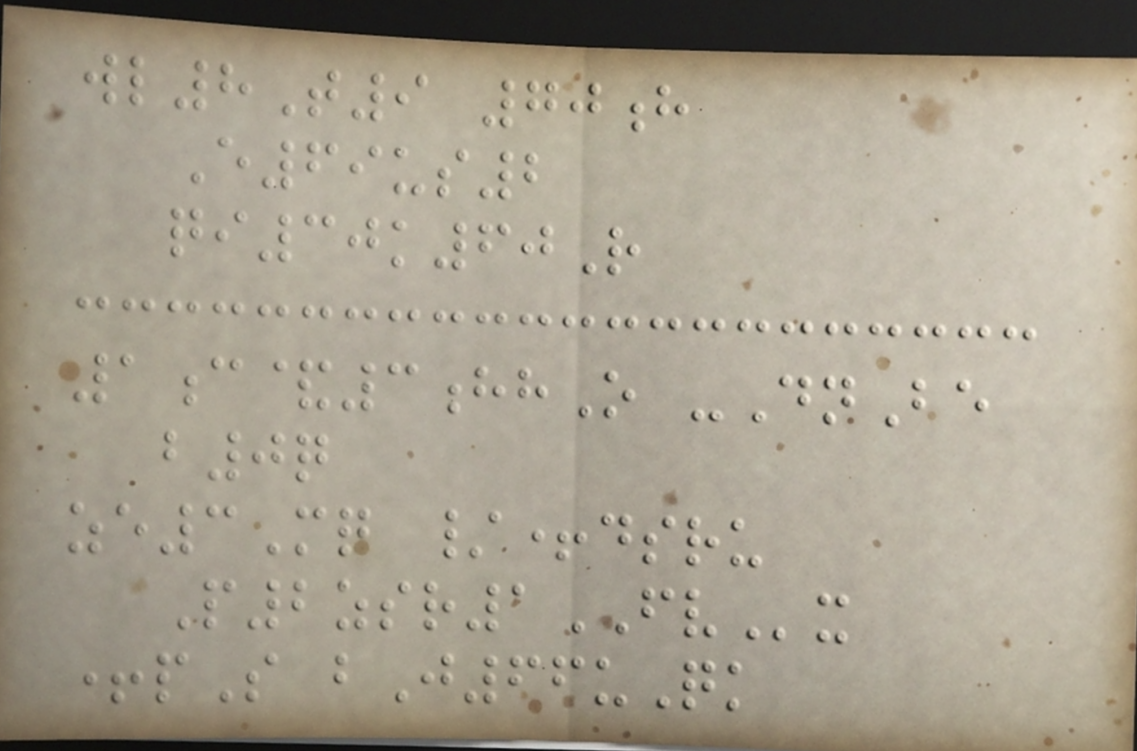wl8T9 70h
E69us2
qi30k60R
1c&3hhO -DnBe
b0q
ze3Mq /+dsru
P2zsr1FVx
+pS bJ66uQk
